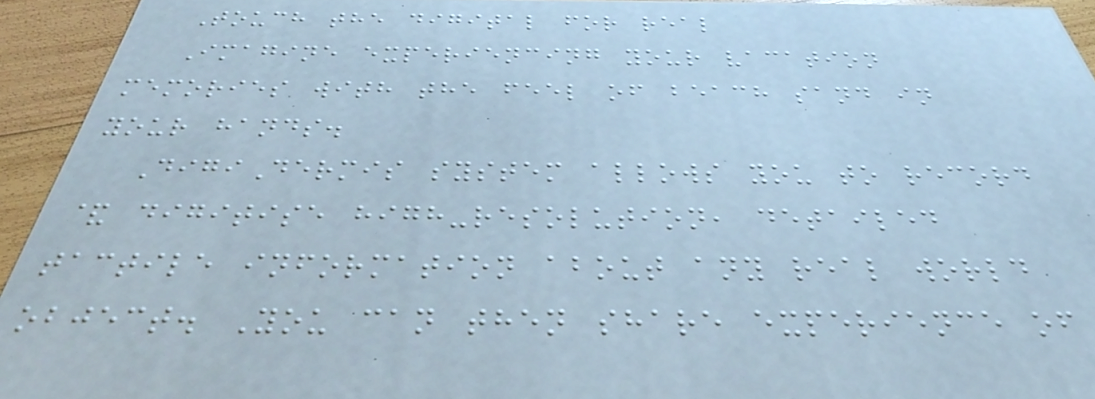Touch the digital for real
Imagine experiencing your vacation
memories with the feel of beach sand in
your hands.
DigiDermis system allows you to record
& digitise high-resolution, detailed
tactile information about any real world
object. You can then share experience of
